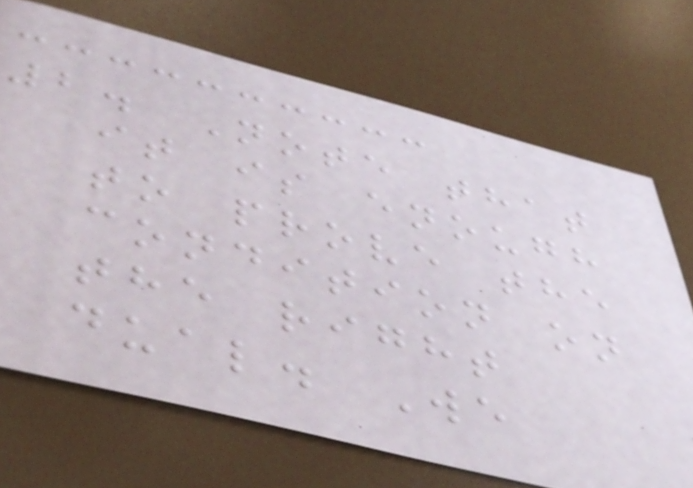2. Note that
it is enough
to prove the
condition on
the right
dual. We
